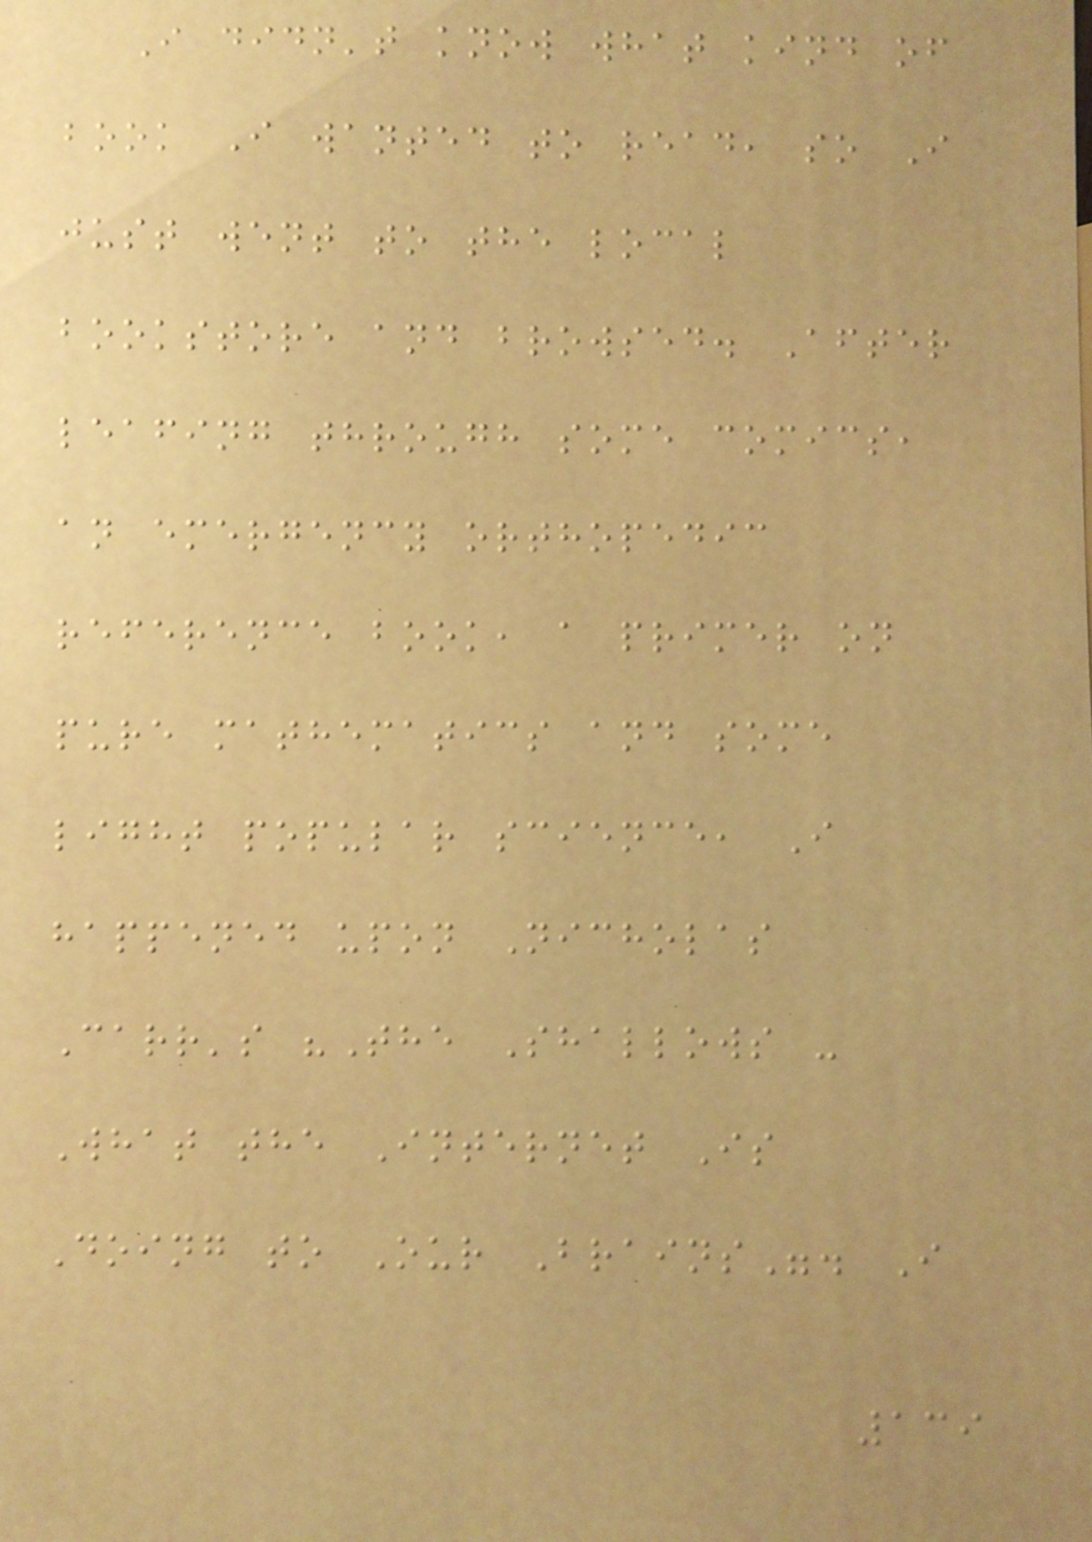I didn't know what kind of
book I wanted to read, so I
just went to the local
bookstore and browsed. After
leafing through some comics,
an emergency orthopedic
reference book, a primer on
pure mathematics and some
light popular science, I
happened upon Nicholas
Carr's "The Shallows -
What the Internet Is
Doing to Our Brains". I
139
